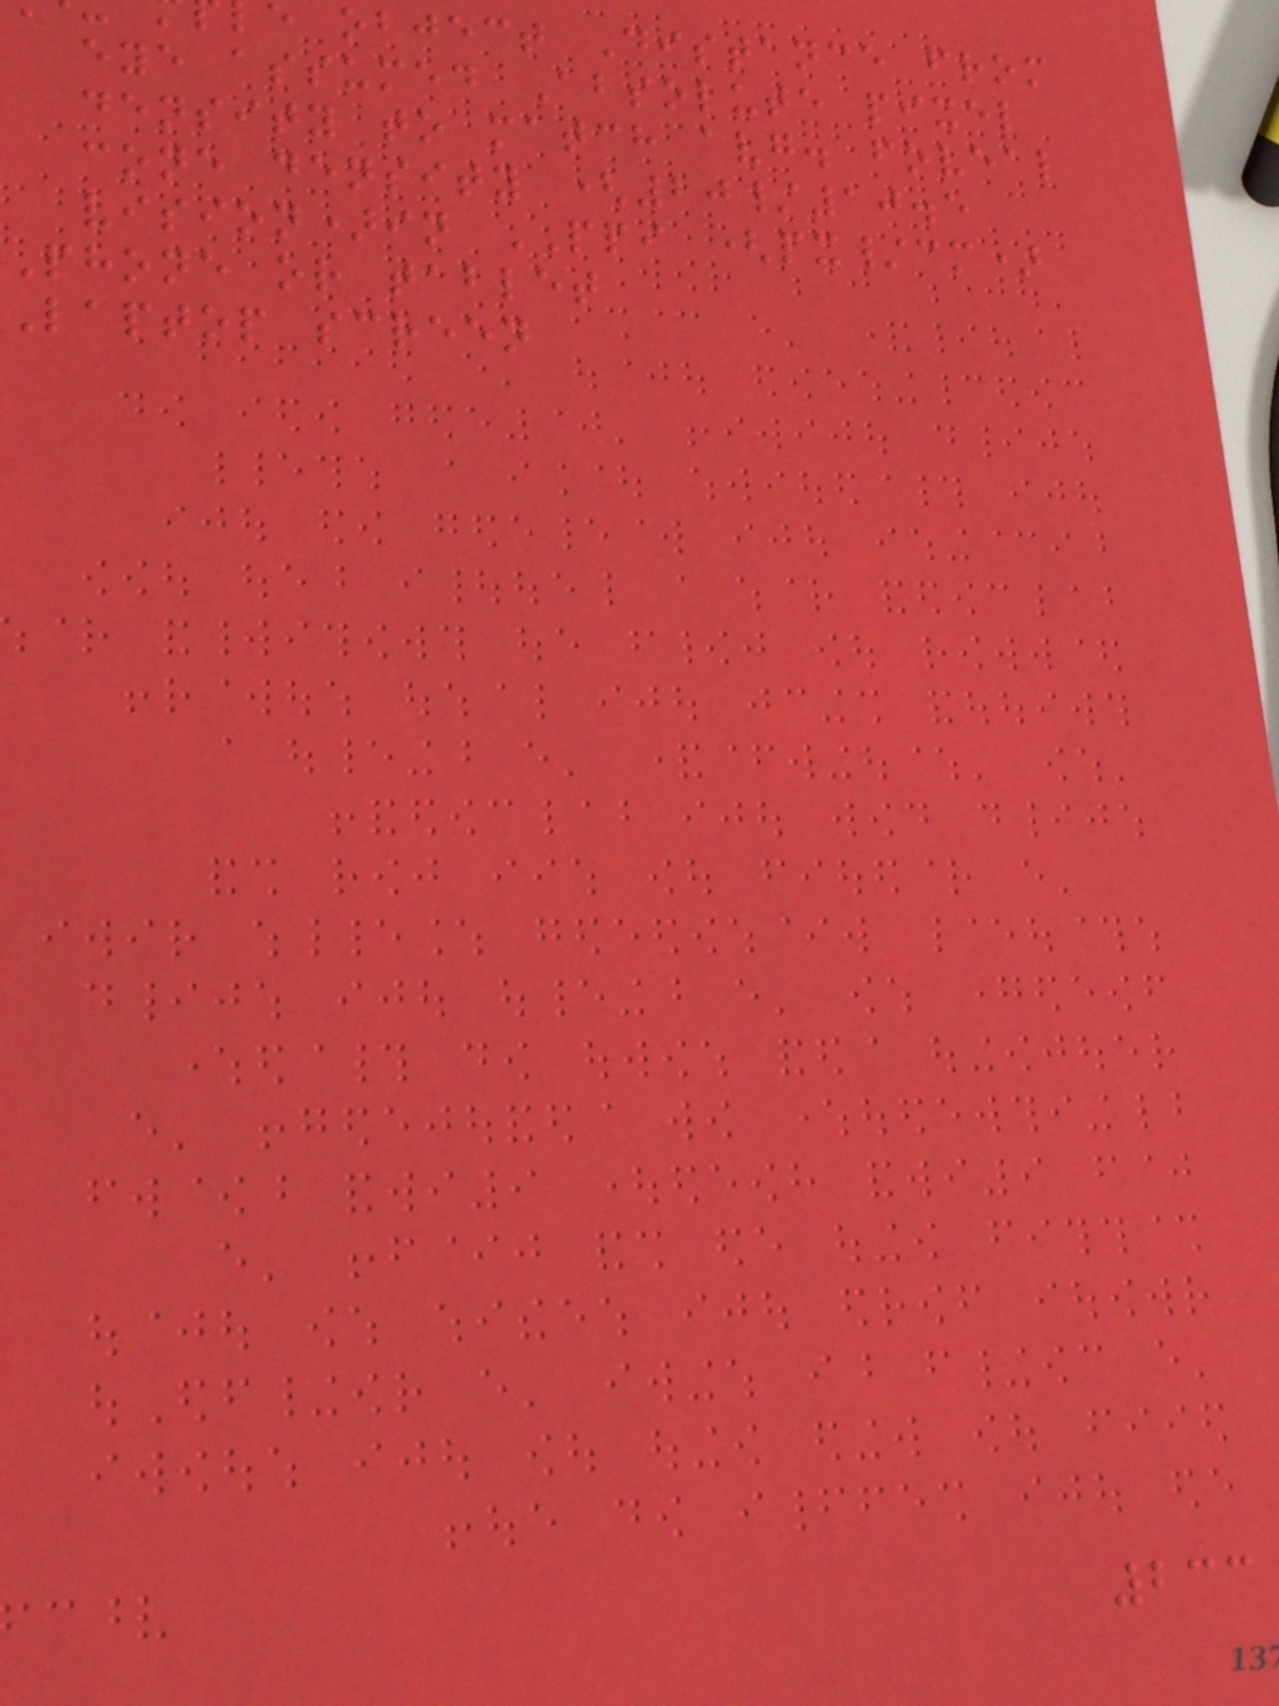e object Distance from
eye assumed Absolute pixel
density to match avg. foveal
cone density (20/10.5
vision)in PPI (px/cm)
Phone or tablet
Laptop screen
233
